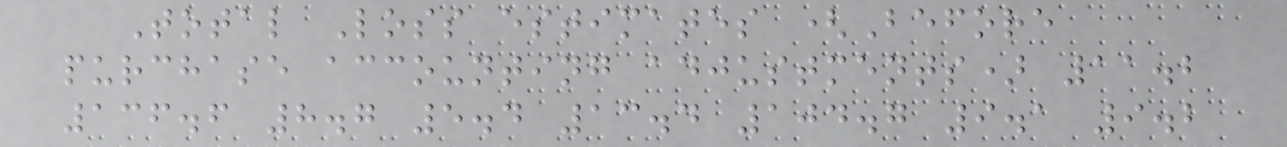Total Loss estimates (Before
purchase accounting adjustments) 11.2
136.6 8.7 5.4 13.4 104.7 9.1 9.2
